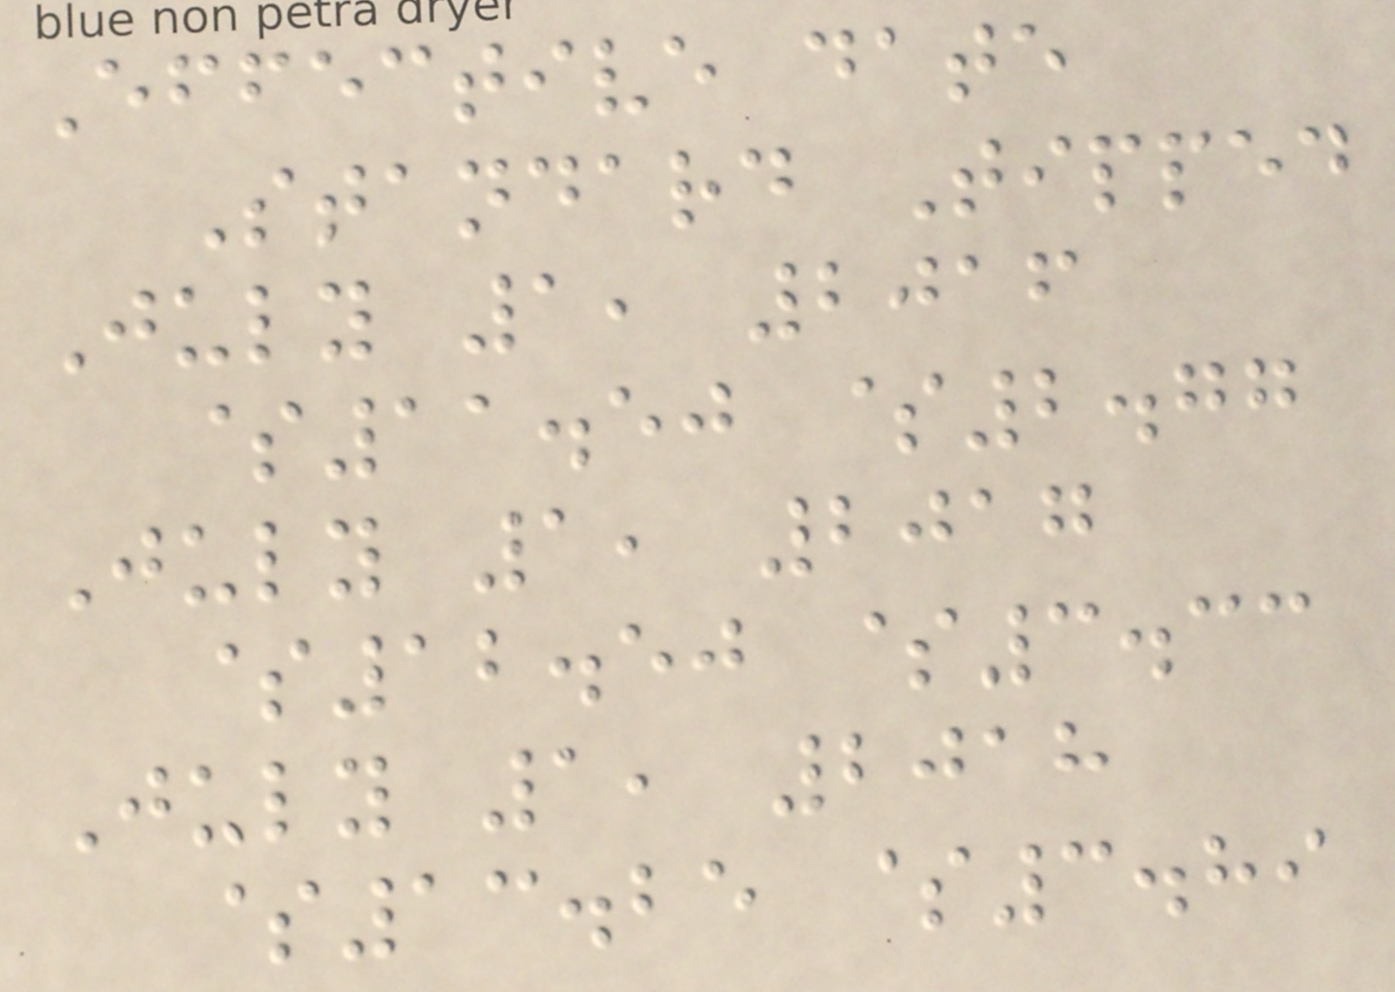Effective date
Standard Tipped
July 1, 2016
$11.50 $2.77
July 1, 2017
$12.50 $3.33
July 1, 2018
$13.25 $3.89
